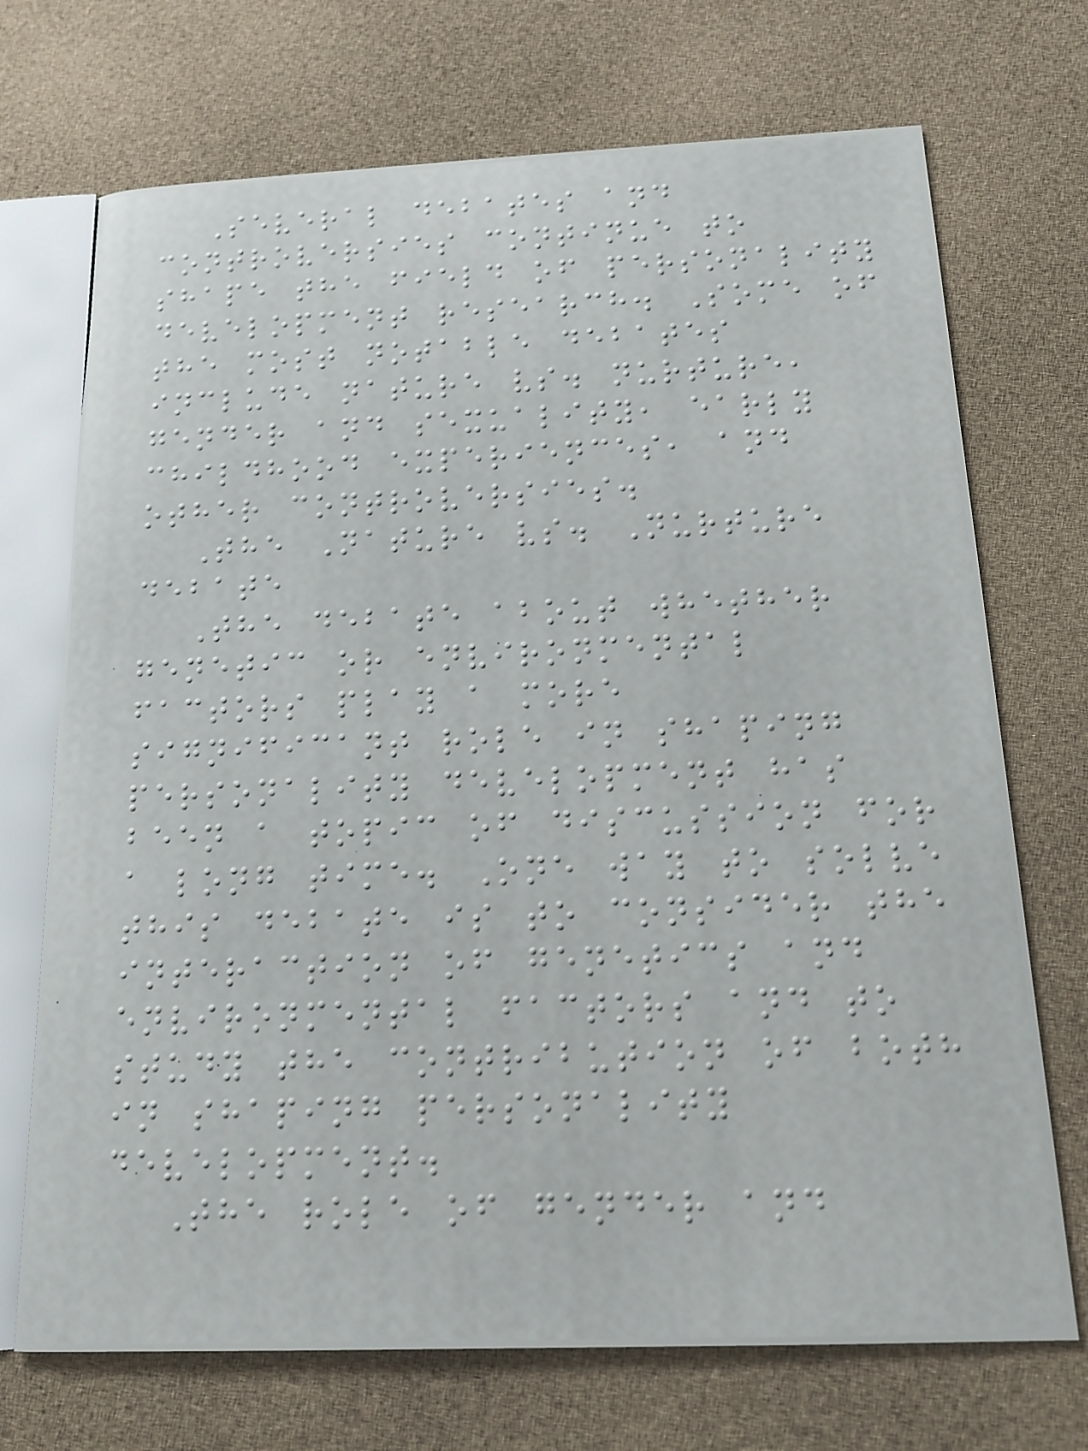Several debates and
controversies continue to
shape the field of personality
development research. Some of
the most notable debates
include nature vs. nurture,
gender and sexuality, early
childhood experiences, and
other controversies.
The Nature vs. Nurture
debate
The debate about whether
genetic or environmental
factors play a more
significant role in shaping
personality development has
been a topic of discussion for
a long time. One way to solve
this debate is to consider the
interaction of genetics and
environmental factors and to
study the contribution of both
in shaping personality
development.
The role of gender and
